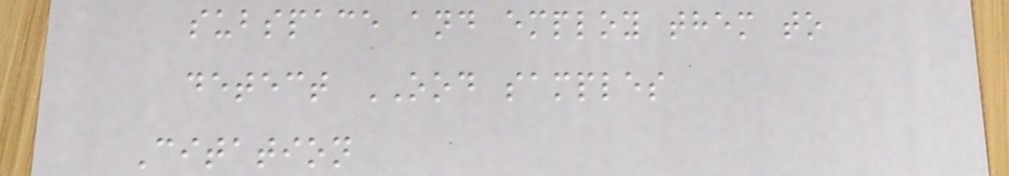subspace and employ them to
detect OOD samples
Citation
